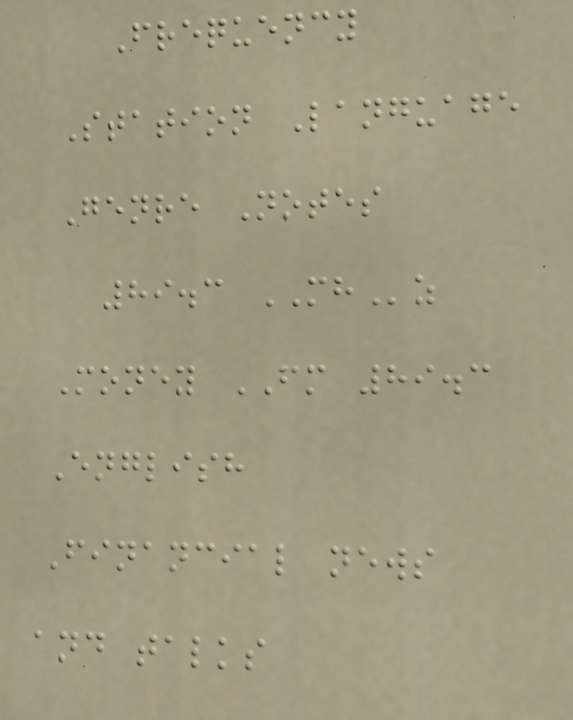Frequency
Station Language
Genre Notes
89.3 MHz
Money FM 89.3
English
Financial news
and talks
